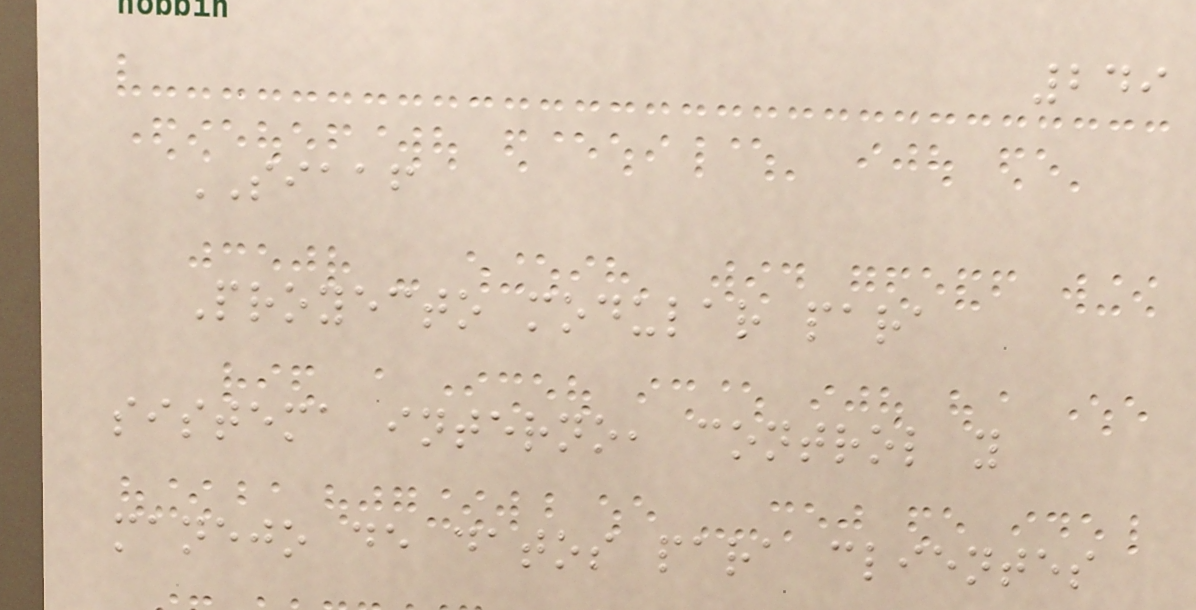249
SIAAF
Proyecto modular para
sistema interno, control y
manejo de datos para clientes
